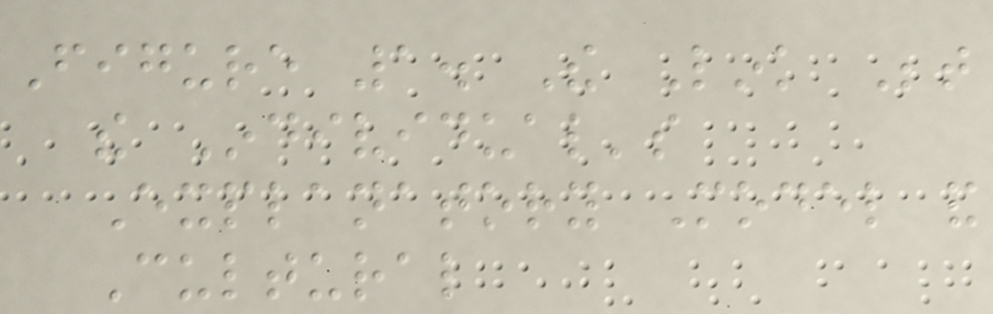Figure 1. The Link Between
the Individual's
Explanatory Model and
Cultural
